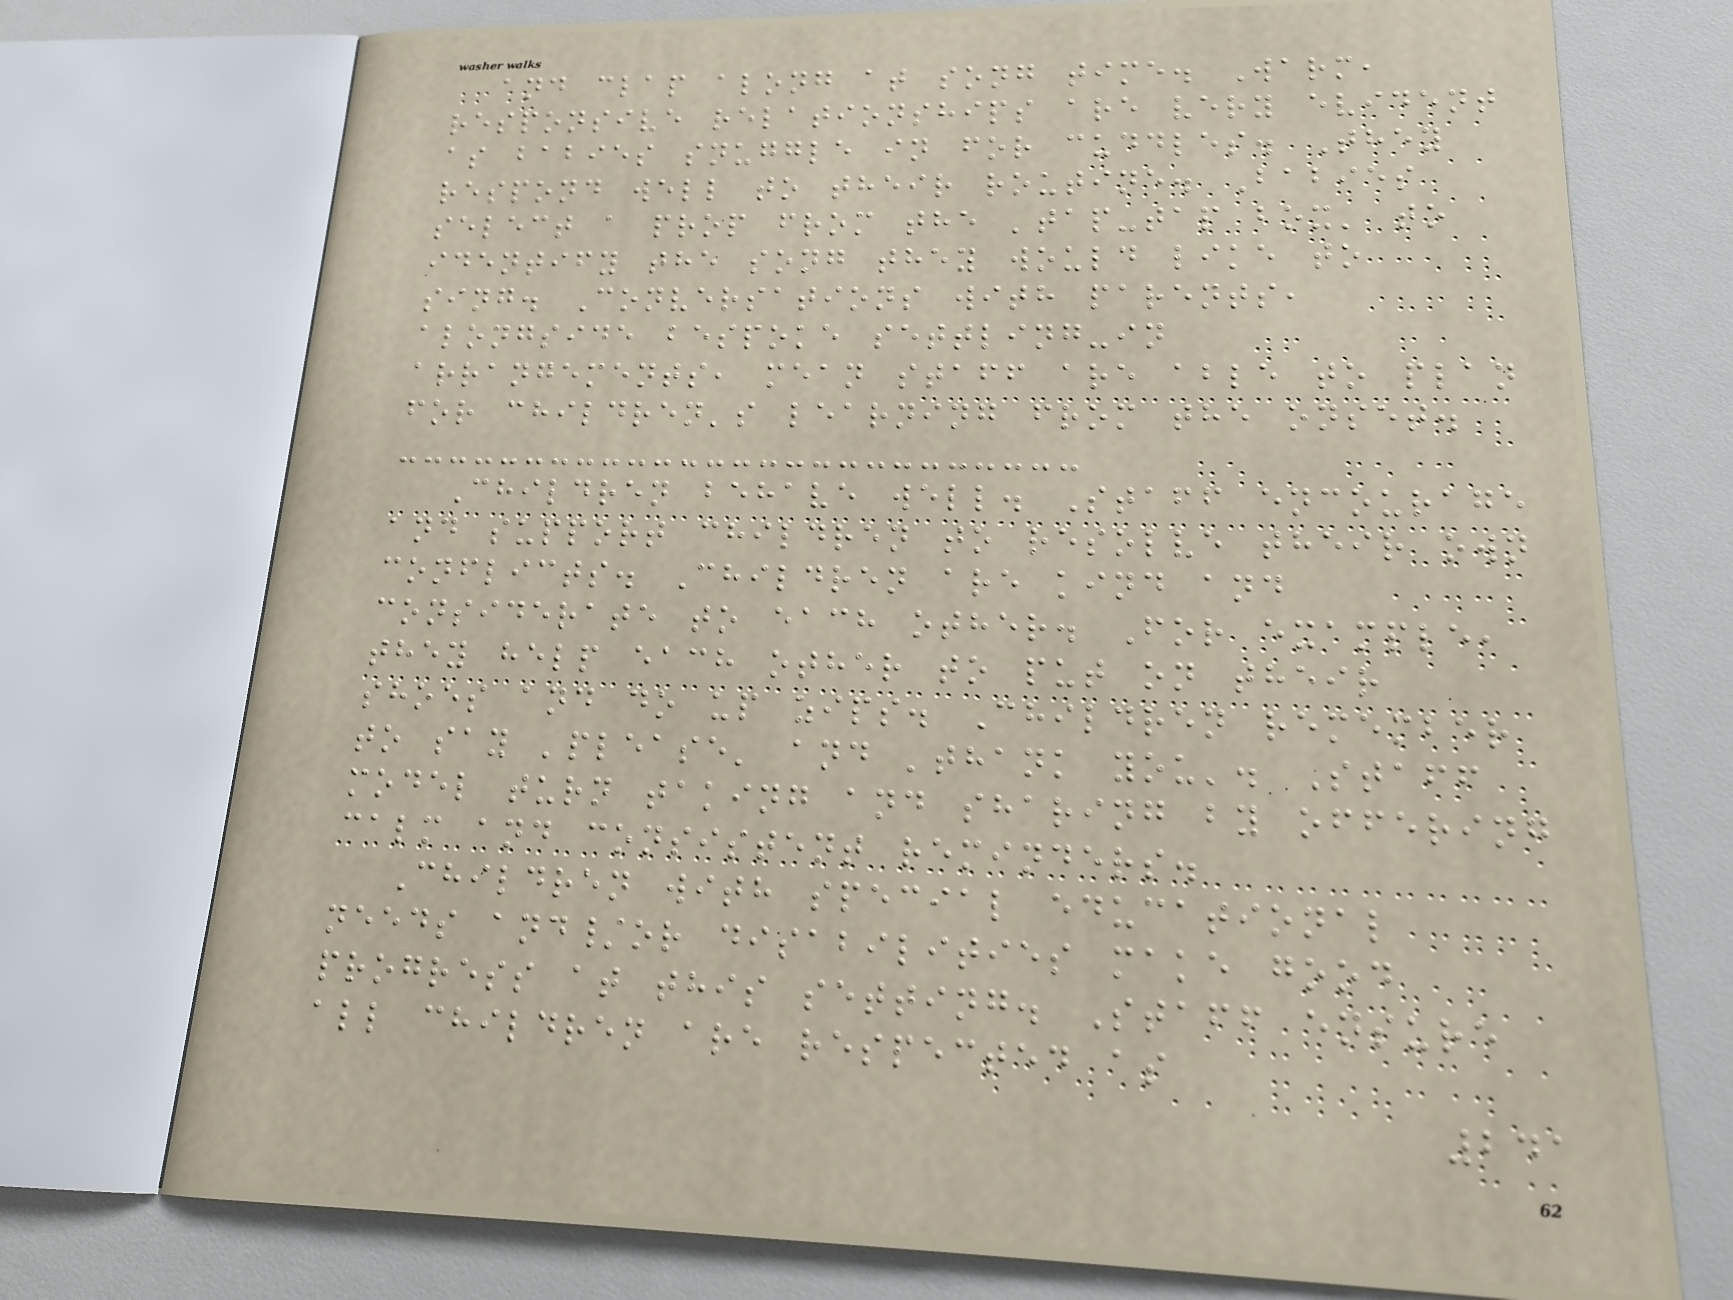and clap along at song time. Warm,
responsive relationships are very evident
as babies snuggle in for cuddles. They
respond well to their routine. Babies
select a prop from the 'tap-tap box' to
identify the song they would like to
sing. Conversations with parents,
alongside bespoke settling-in
arrangements, mean staff are able to plan
for children's learning from the onset.
Children behave well. Staff encourage
and support children to resolve their own
conflicts. Children are kind and
considerate to each other. For example,
they help each other to put on their
shoes and do up zips. Children remember
to say 'please' and 'thank you'. Staff
model turn taking and sharing by offering
calm and consistent reminders.
Children with special educational
needs and/or disabilities make good
progress at this setting. Staff ensure
all children are respected as
241
